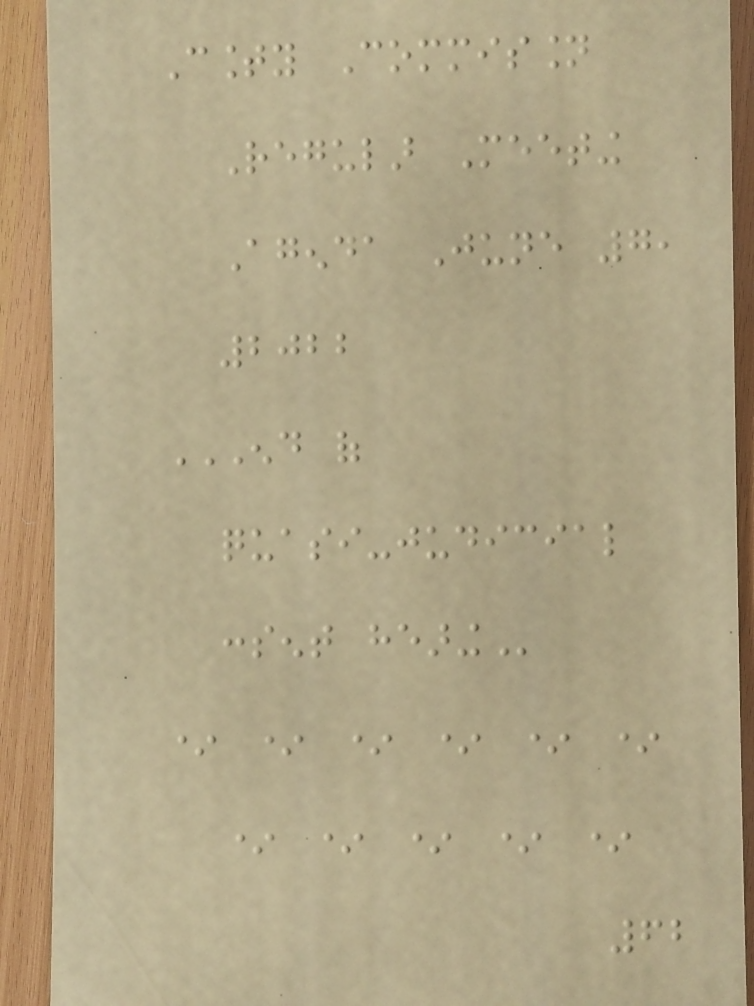County Commission
Regular Meeting
Agenda June 7,
2022
END OF
QUASI-JUDICIAL
CONSENT HEARING
* * * * * *
* * * * *
62
